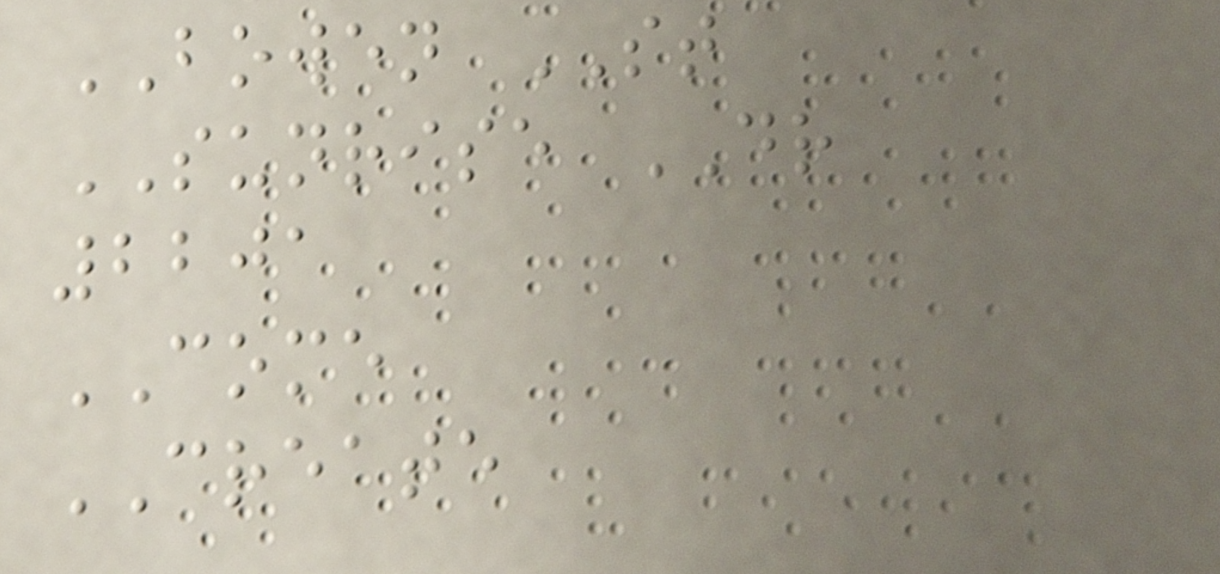BOWEN ST
SUNRISE DR
2201
COME
CREATE
